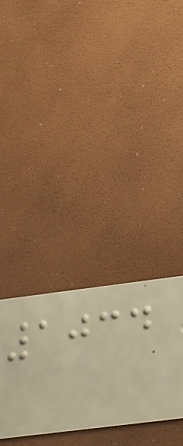1034
